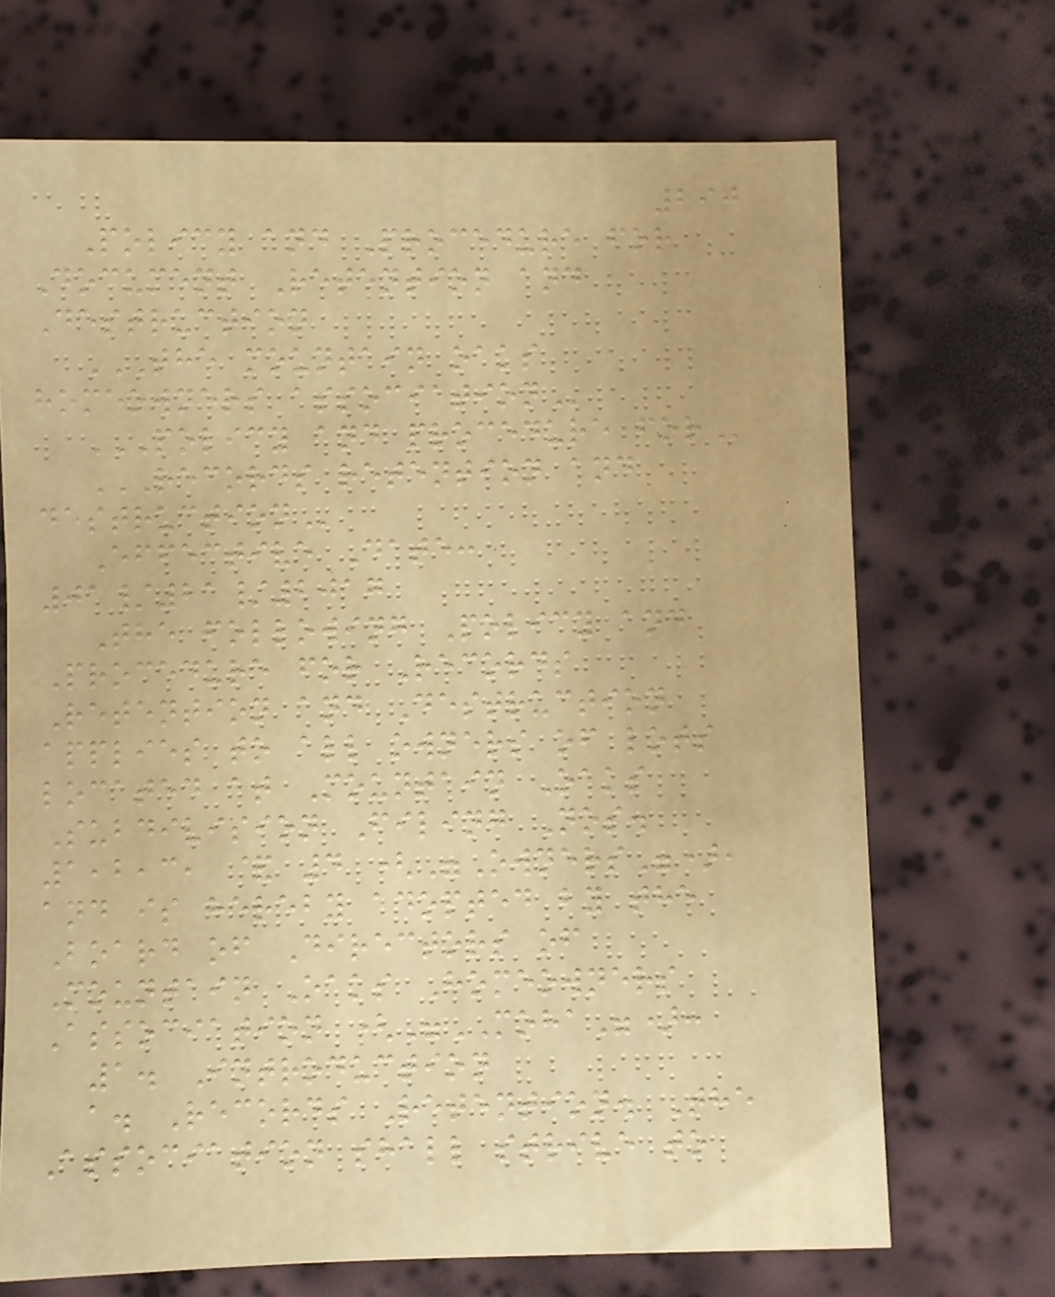290
Policy and Procedure for
Document Retention and
Destruction
THE MOUNTAIN OAKS
HOMEOWNERS ASSOCIATION
POLICY AND PROCEDURE FOR
RECORDS RETENTION AND
DESTRUCTION
Effective Date:
01/21/2017
The following Policy and
Procedure for Records
Retention and Destruction
applies to all owners of lots
located at Mountain Oaks
Subdivision Filing Nos.
1,2,3, & 4 ("Owners"),
and is hereby adopted by the
Board of Directors of
Mountain Oaks Homeowners
Association ("MOHA"):
1. Introduction
a. Records Retention. The
Association shall strive to
